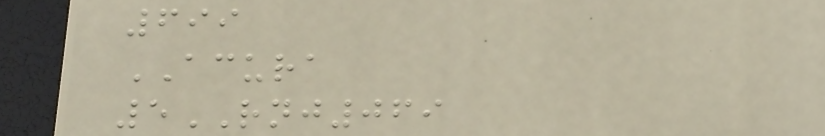699
ACURA
5RNJ069
